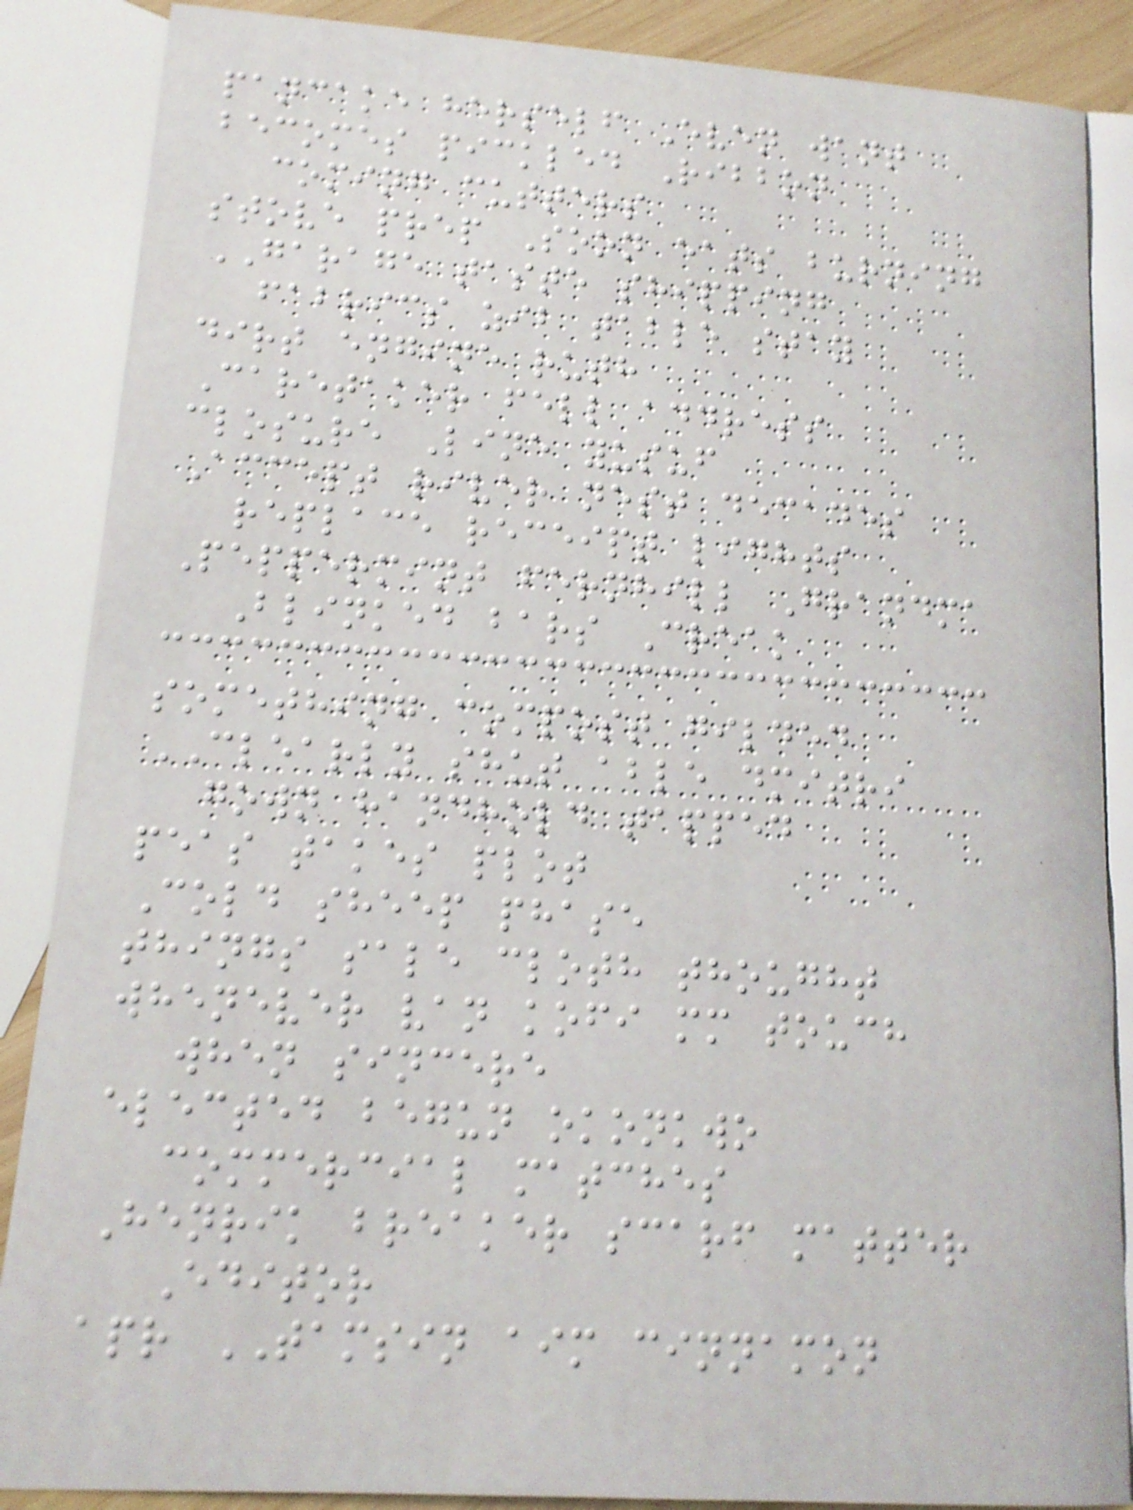pancake herself Even want
becomes pickled Ribbon
coming cutters
stove prep Soon eats burning
GARAGE taste shipping
fabrics zib table stay
dirt engine ruth
Caretaker fell address
closure Line yusuf
Accept river nest decades
replace receipt lights
Peppermint fernhill Grandma
Blinked bars Creak
something compost gilded
CLEARLY shut able dmitri
gown handhold tapped
peas takes plot
Cold sheep phase
things sale cloth thought
whenever van kofi mm touch
when sincere
elected begun okonkwo
commercial matches
Henrik breaker scarf matter
Editor
apr TAMSIN aim cinnamon
